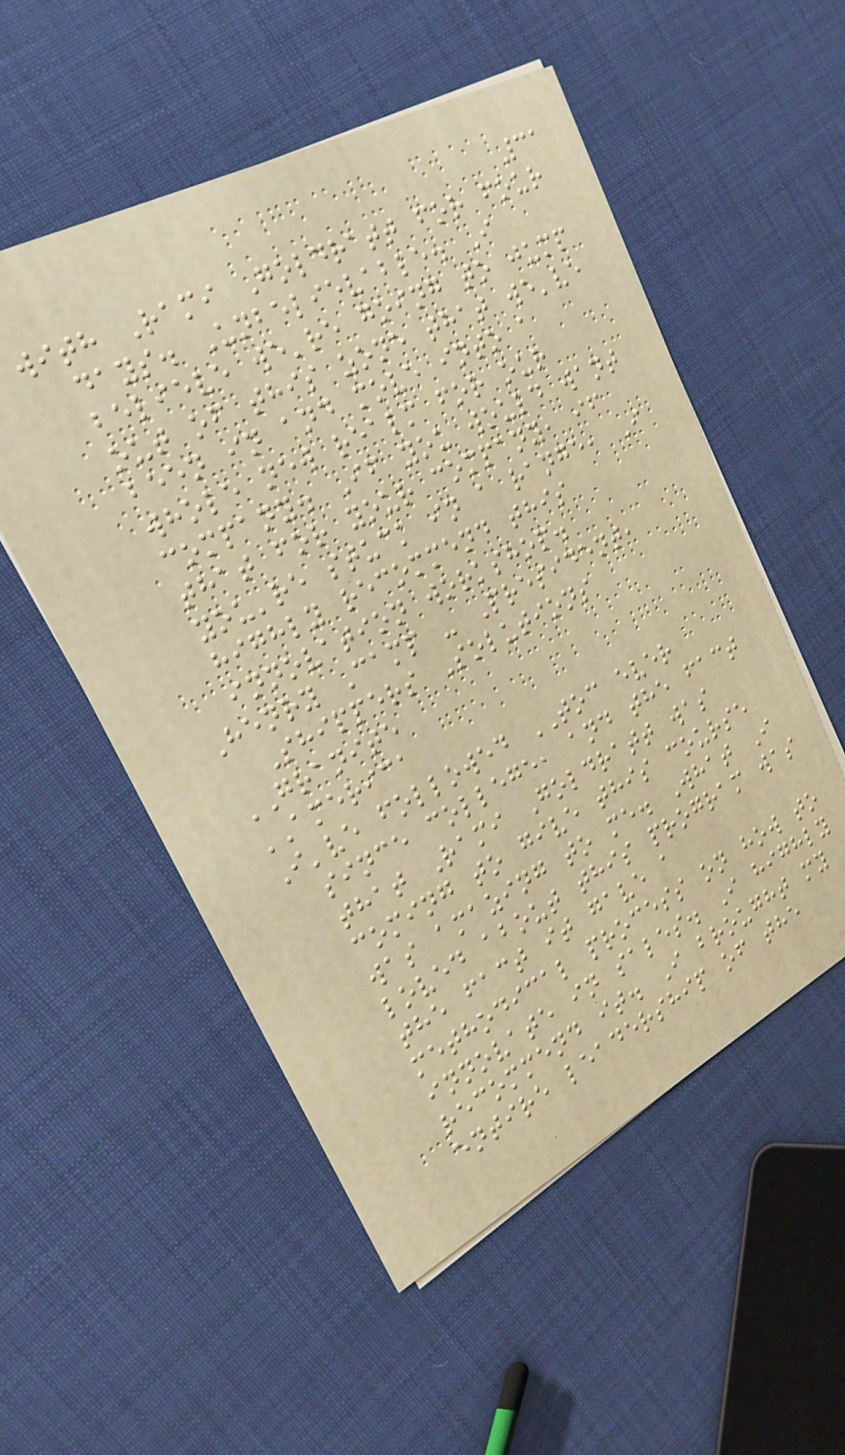31
with Rami Goldratt for four
days. Unbelievable. I
believe we're going to jump
out of this zone that we've
been in and move into a
whole new realm for our
company. If you would want
that for your company, if
you're stuck in a range, I
highly recommend this
innovation workshop.
Henry Camp - President,
Shippers Solutions
GRANITE
AMERICA
I've followed TOC ever
since college, and the fact
that Rami Goldratt was
coming to give this course
was amazing to me. What I
loved about this program was
the fact it gave a
methodical process on how to
innovate in sales. I highly
recommend it. I brought my
entire leadership of the
